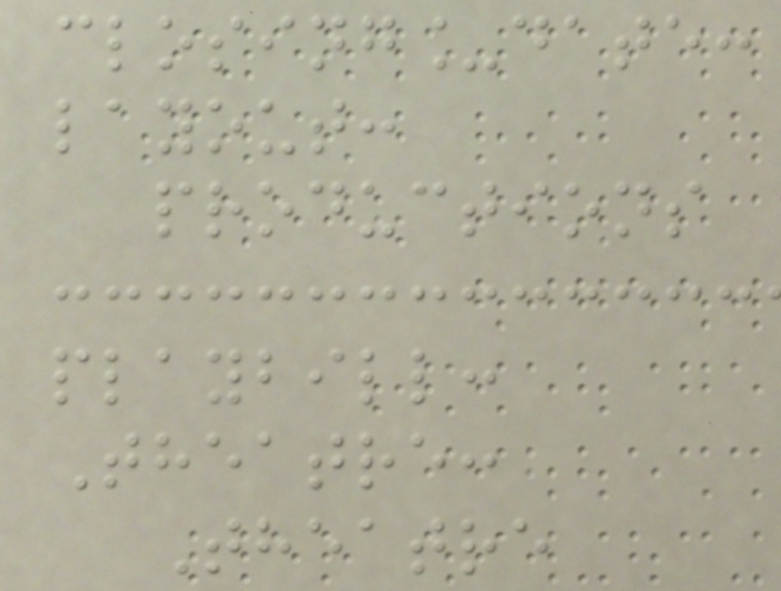closing_date:
layout:
productions
playbill:
Theatre:
Theatre
